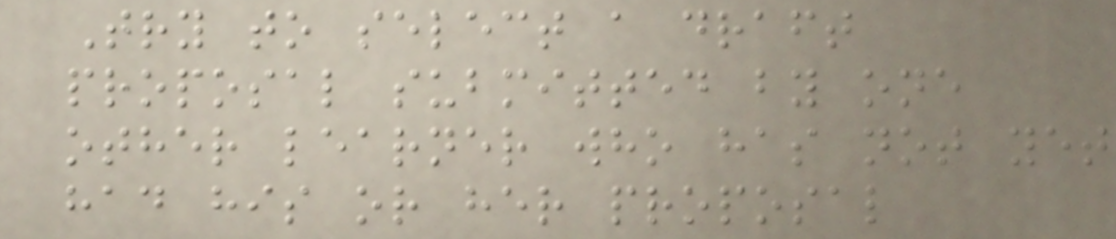Try to select a draft
proposal submitted by one
other learner who has not yet
had his or her proposal
